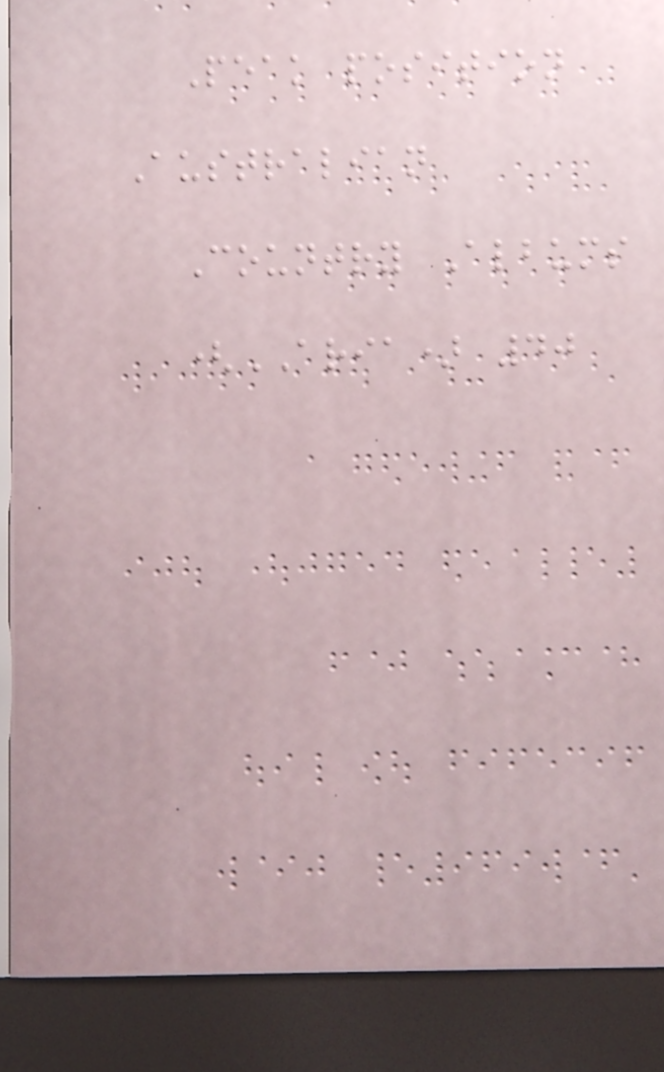Peak position
Australian
Country Albums
(ARIA) 40
